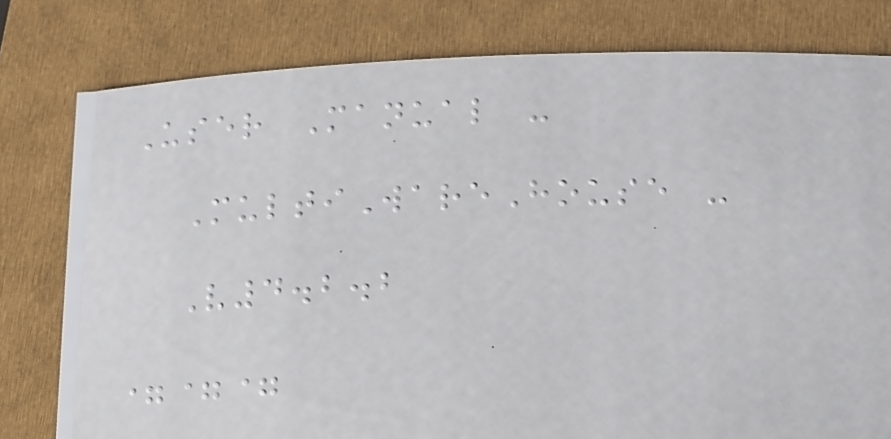User Manual -
MultiWareHouse -
V4.2.2
===
